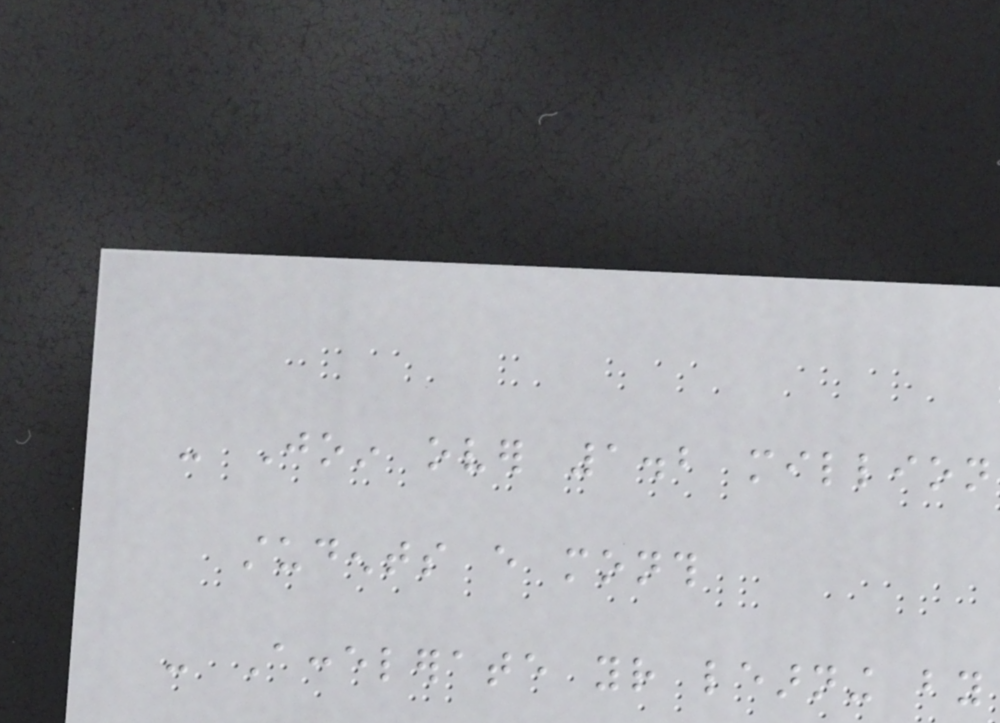- Join over 1.2 million
students every month
- Accelerate your learning by
